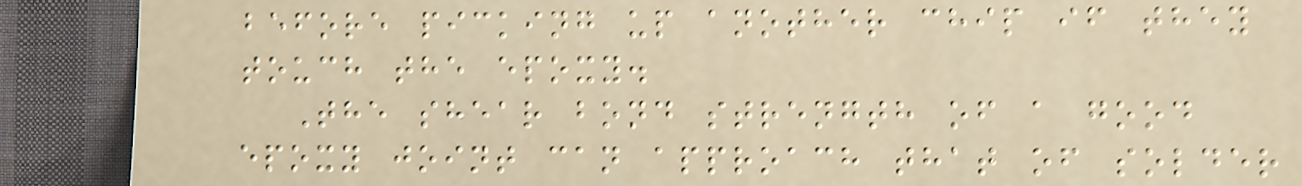before picking up another chip if they
touch the epoxy.
The shear bond strength of a good
epoxy joint can approach that of solder
